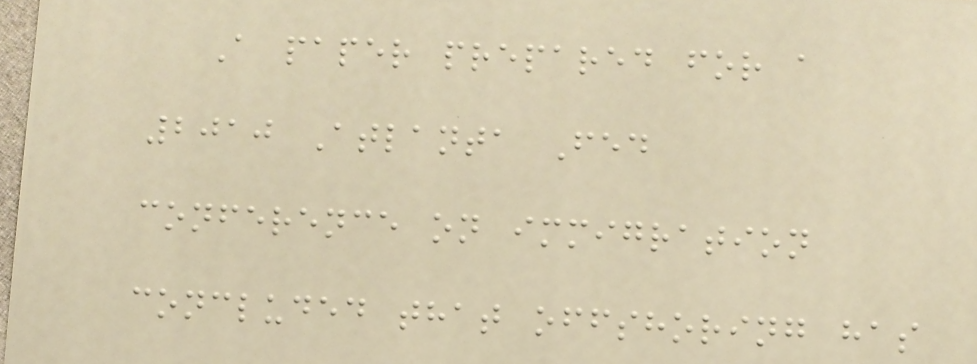A paper prepared for a
2010 Atlanta Fed
conference on immigration
concluded that offshoring has
